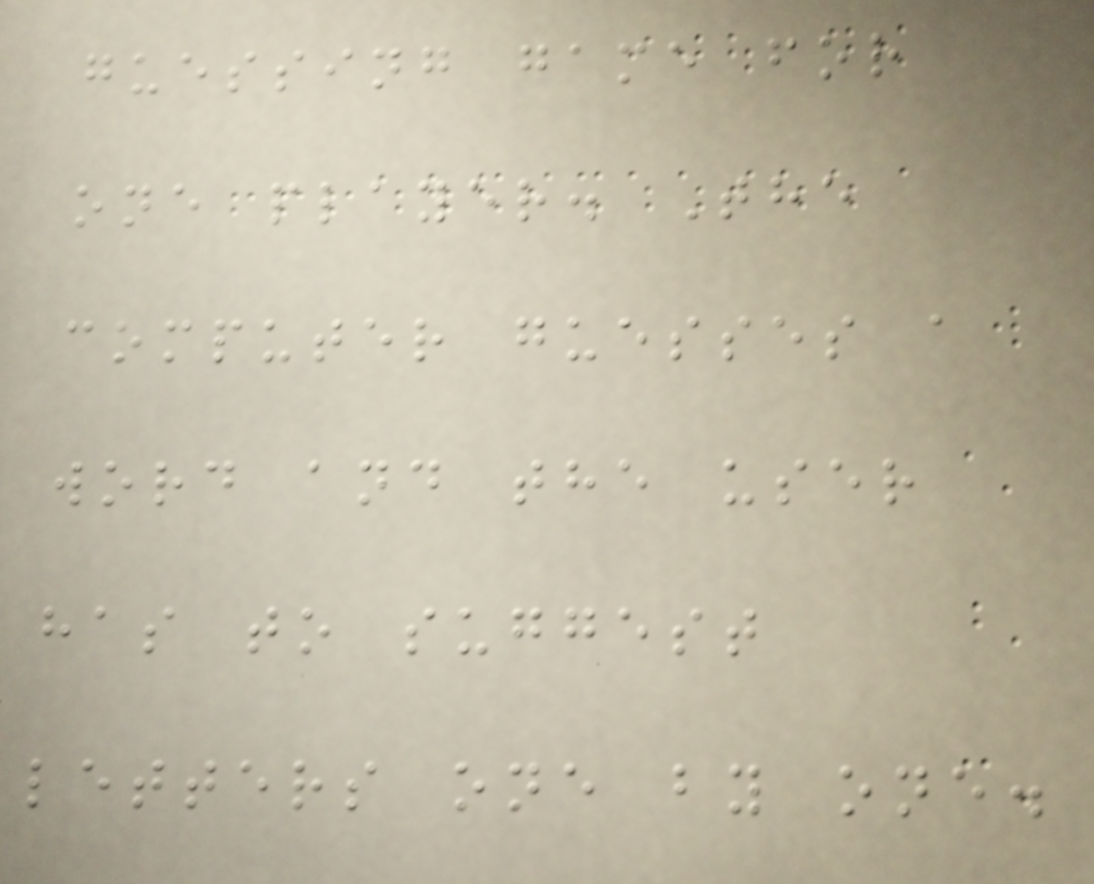guessing game for
one player. The
computer guesses a
word and the user
has to suggest
letters one by one.
